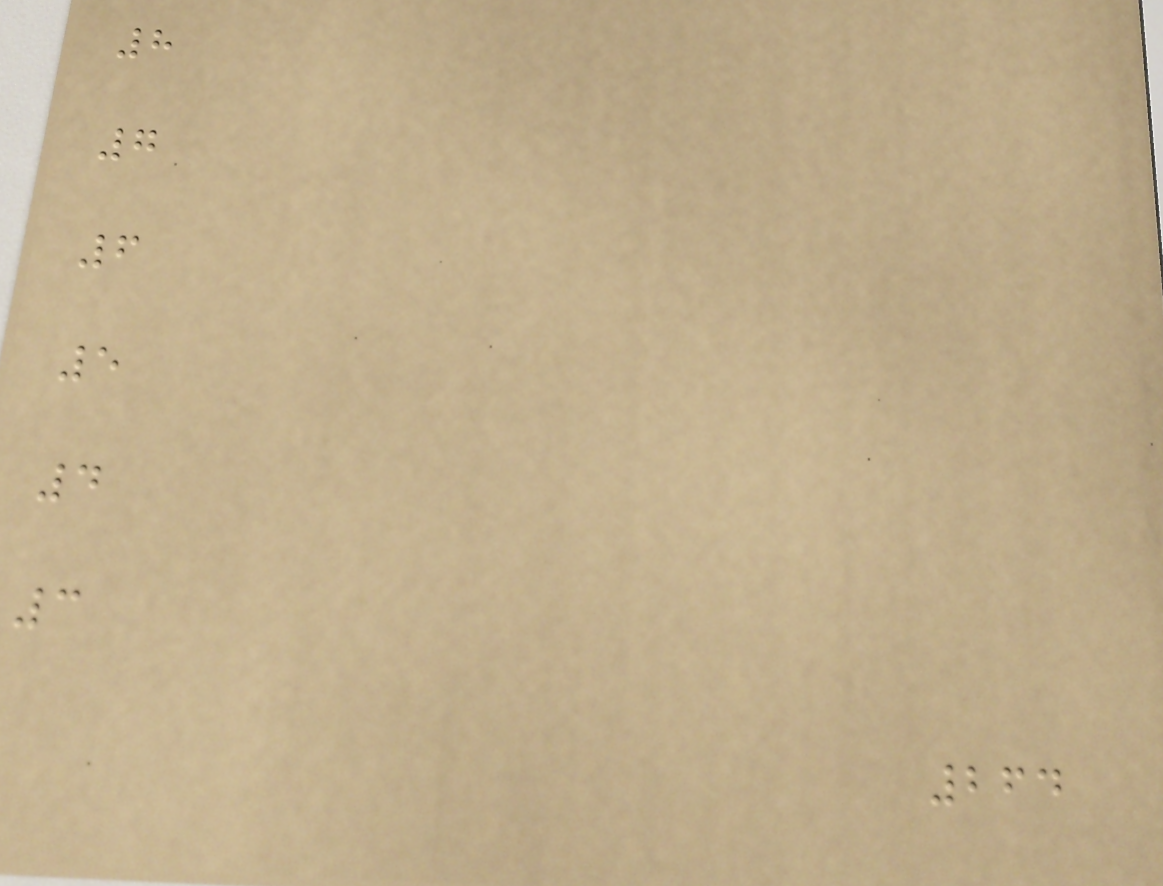8
7
6
5
4
3
264
